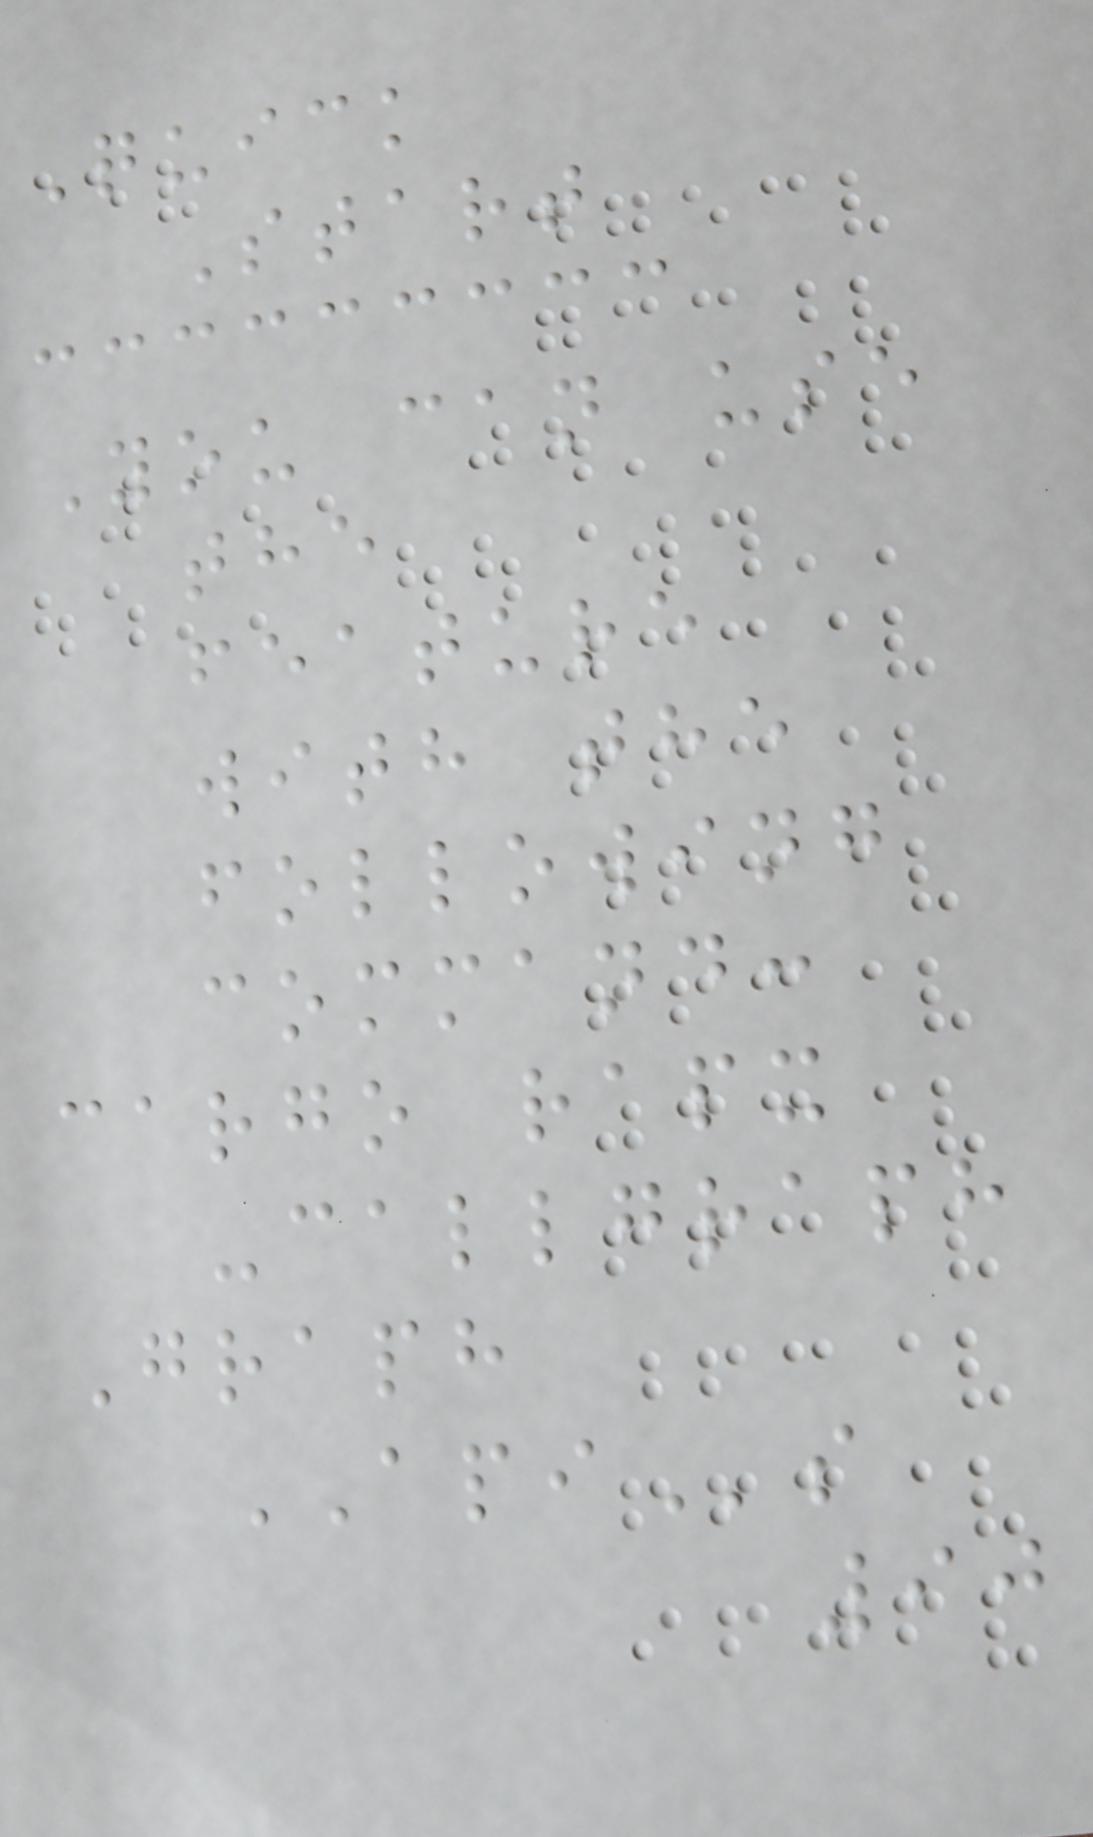Quick
Start
You can use
the
feature
with the
following
command:
cargo rapx
-callgraph
Graph
APIs
90
